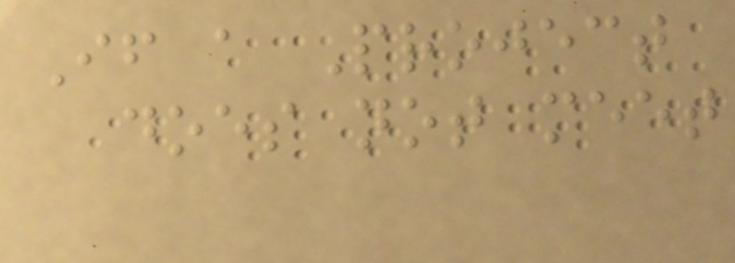If a Project
does not meet
